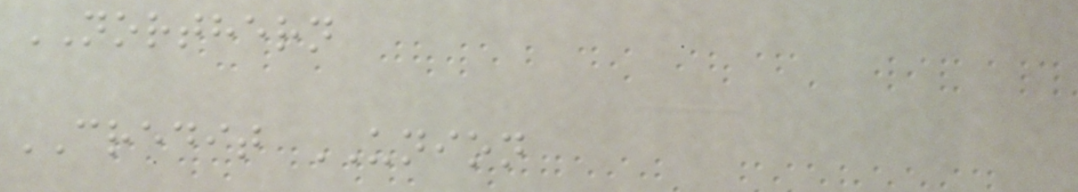NORTHERN
CREDIT UNION
